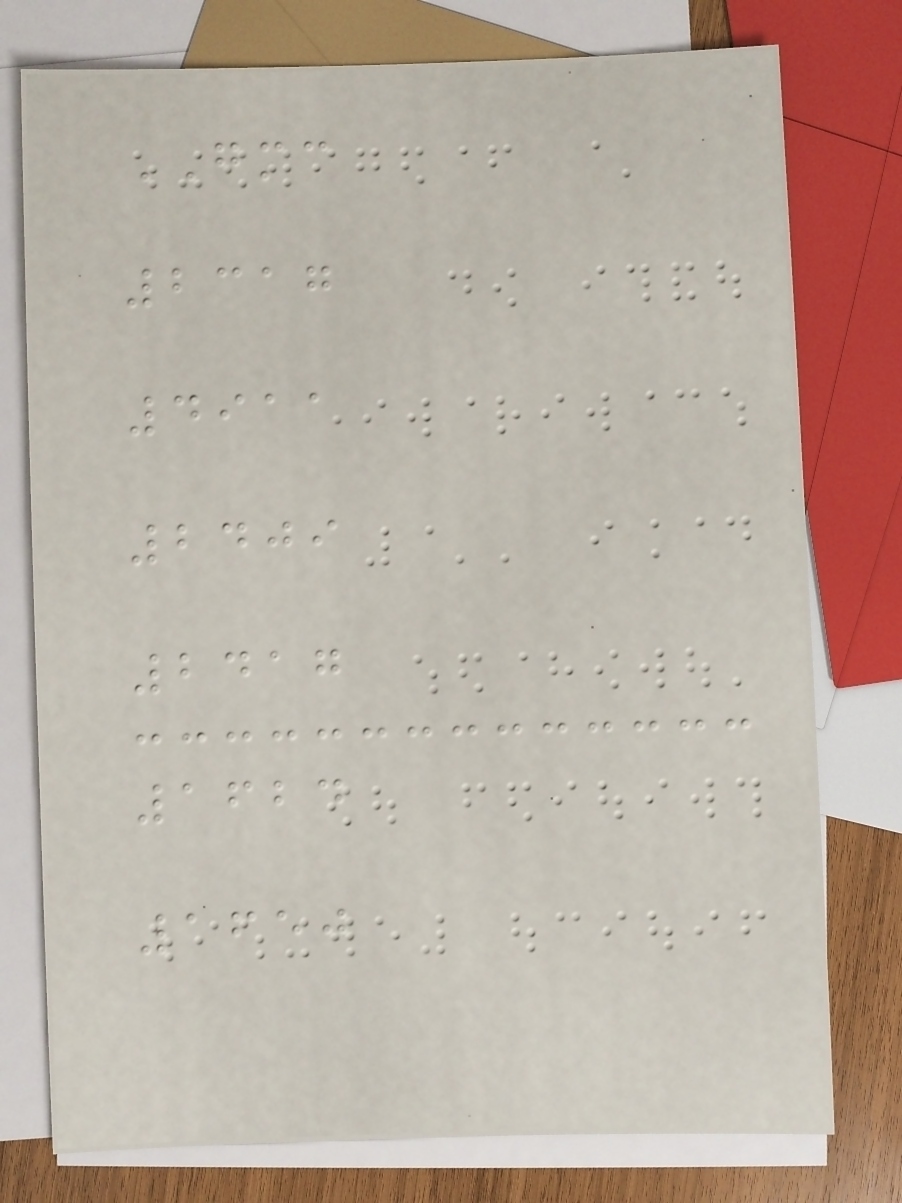GMC
2317
4911
2409
2417
1624
1650
